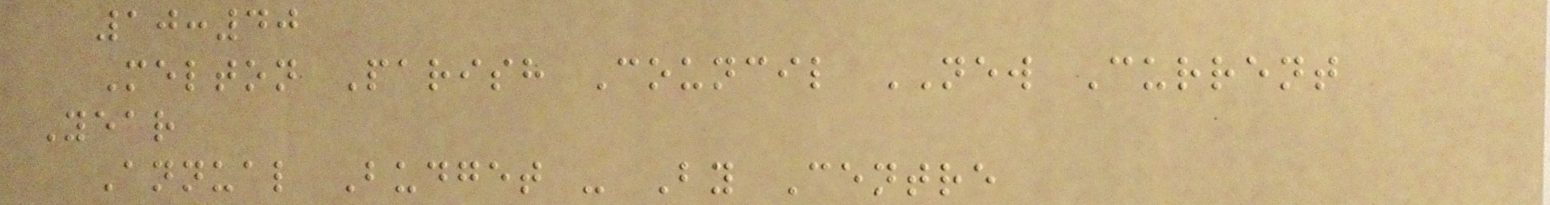10:40
Melton Parish Council NEW Current
Year
Annual Budget - By Centre
